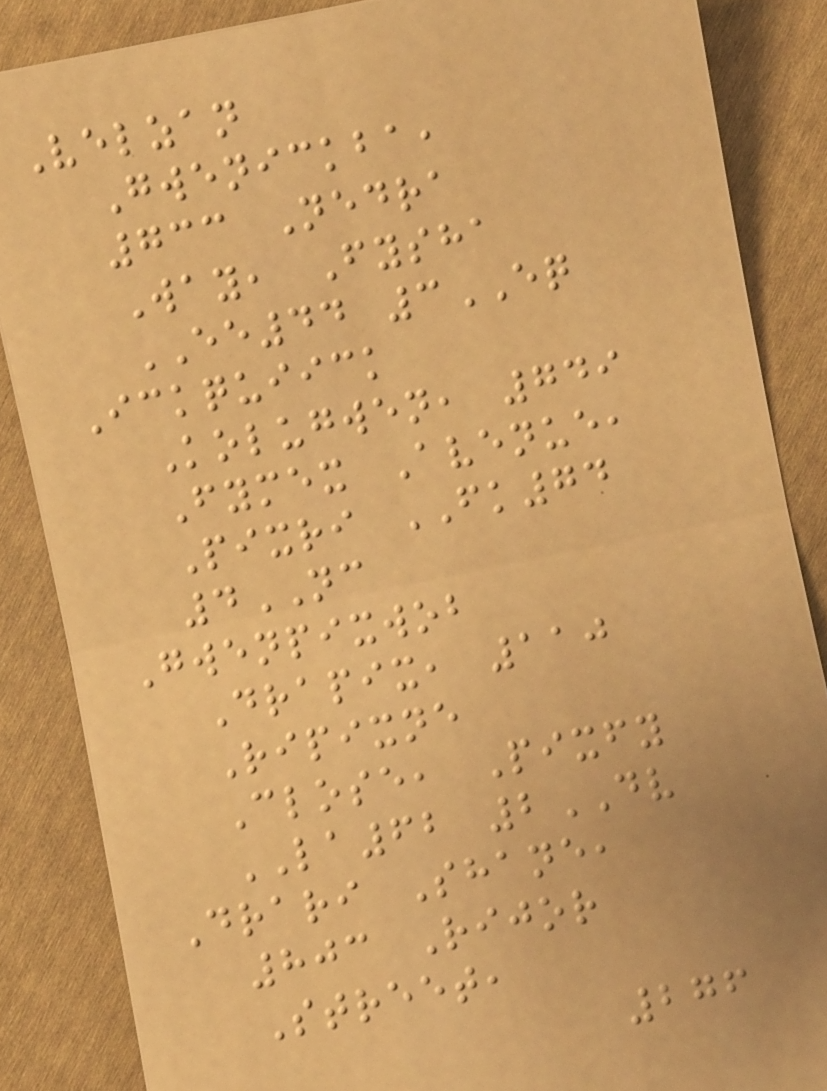Velzan
Gwenickba,
733 Nedra
Way, Fysha
EE44 3EQ
Ickquiick
Kolugwen, 749
Fymex Avenue,
Pixri FK74
4NC
Gwenpixwob
Drapix, 110
Ripixne
Close, Pixfy
LA62 2DV
Drari Shane,
803 Rijor
Street,
276
